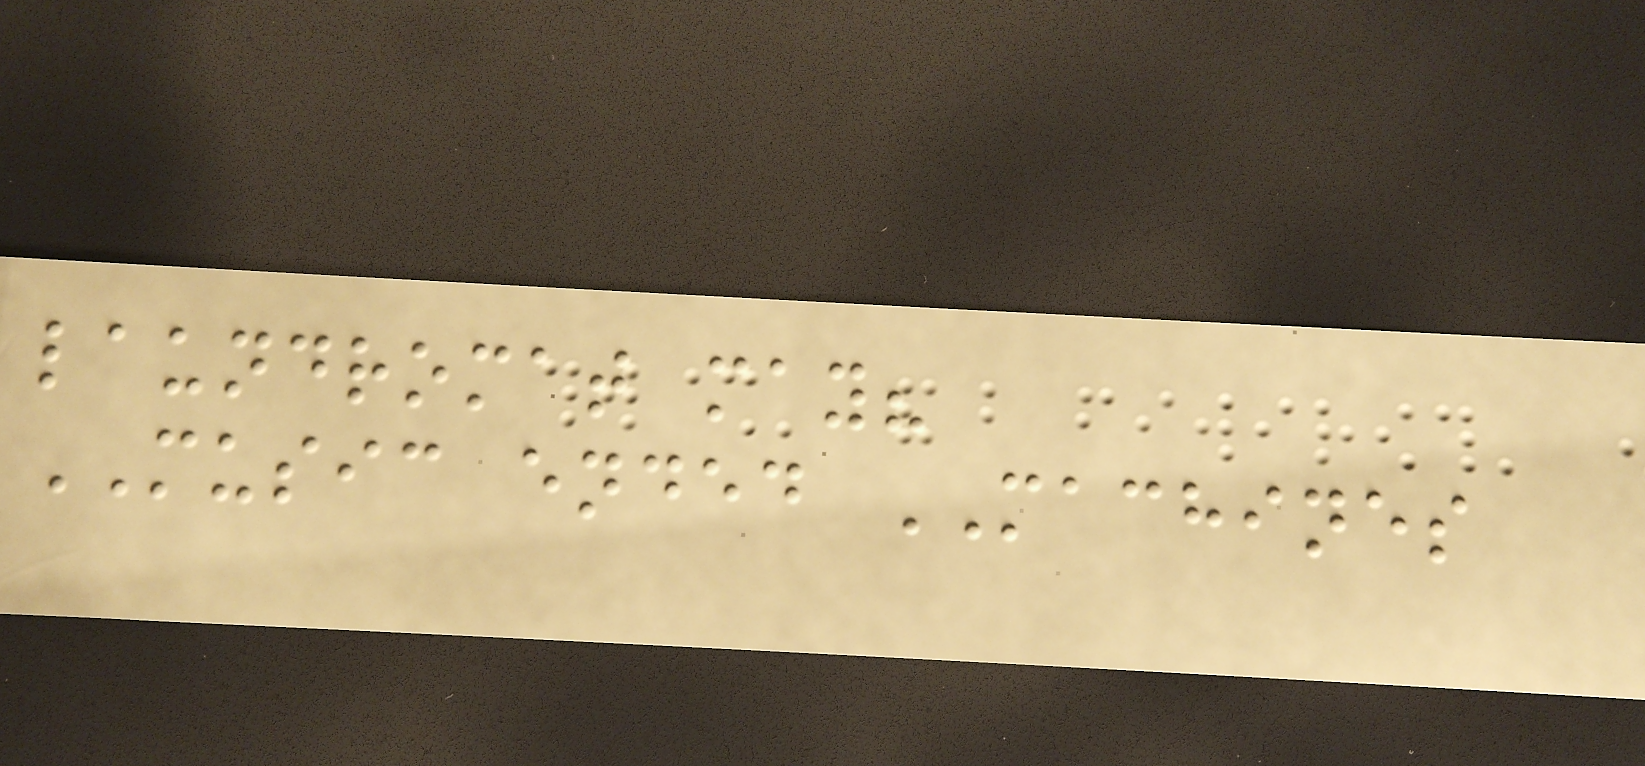laundromat may?
MUSIC ended MACHINES
